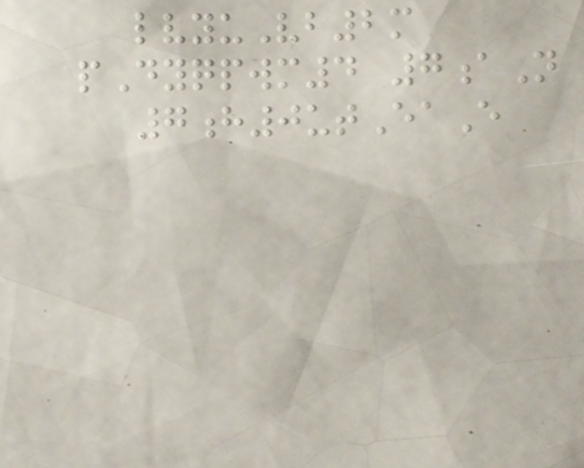lvyuVb2m
pDyqpwm4 7aN
7h0utEaE
